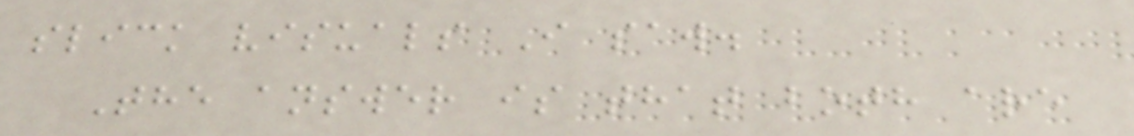slick visuals I saw.
The answer is that both are
